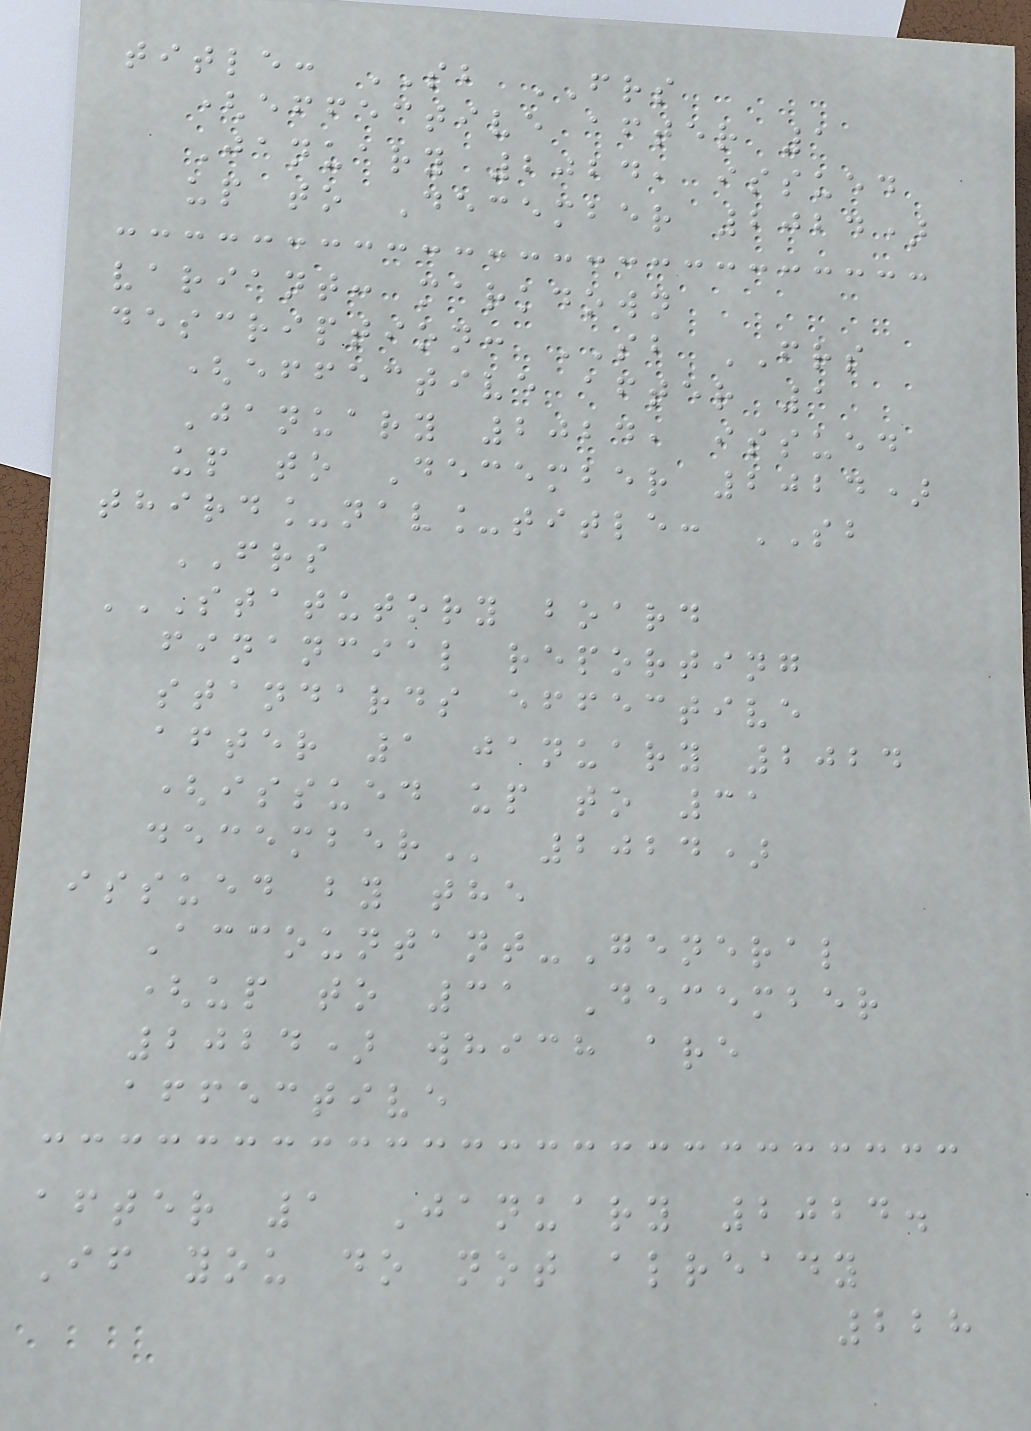title: SB FRS
(effective after 1
January 2024, issued
up to December 2024)
variant: markdown
description: SB FRS
(effective after 1
January 2024, issued
up to December 2024)
third_nav_title: SB
FRS
STATUTORY BOARD
FINANCIAL REPORTING
STANDARDS EFFECTIVE
AFTER 1 JANUARY 2024
(ISSUED UP TO 31
DECEMBER 2024)
issued by the
Accountant-General
(up to 31 December
2024) which are
affective
after 1 January 2024.
If you do not already
228
